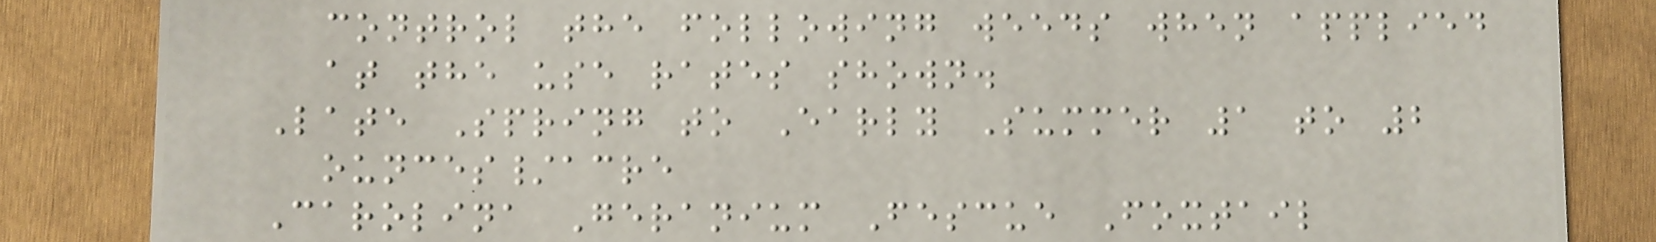control the following weeds when applied
at the use rates shown.
Late Spring to Early Summer 1 to 2
ounces/acre
Carolina Geranium Fescue Foxtail
